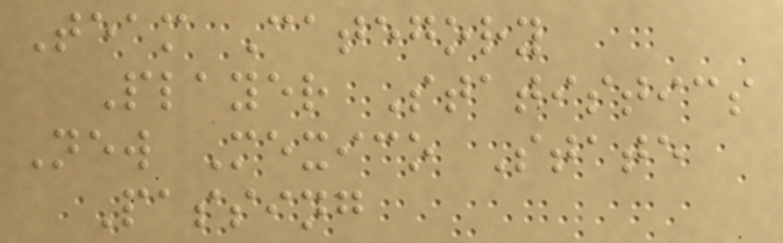Team Category
Player Statistics
New Mexico State
Passing
